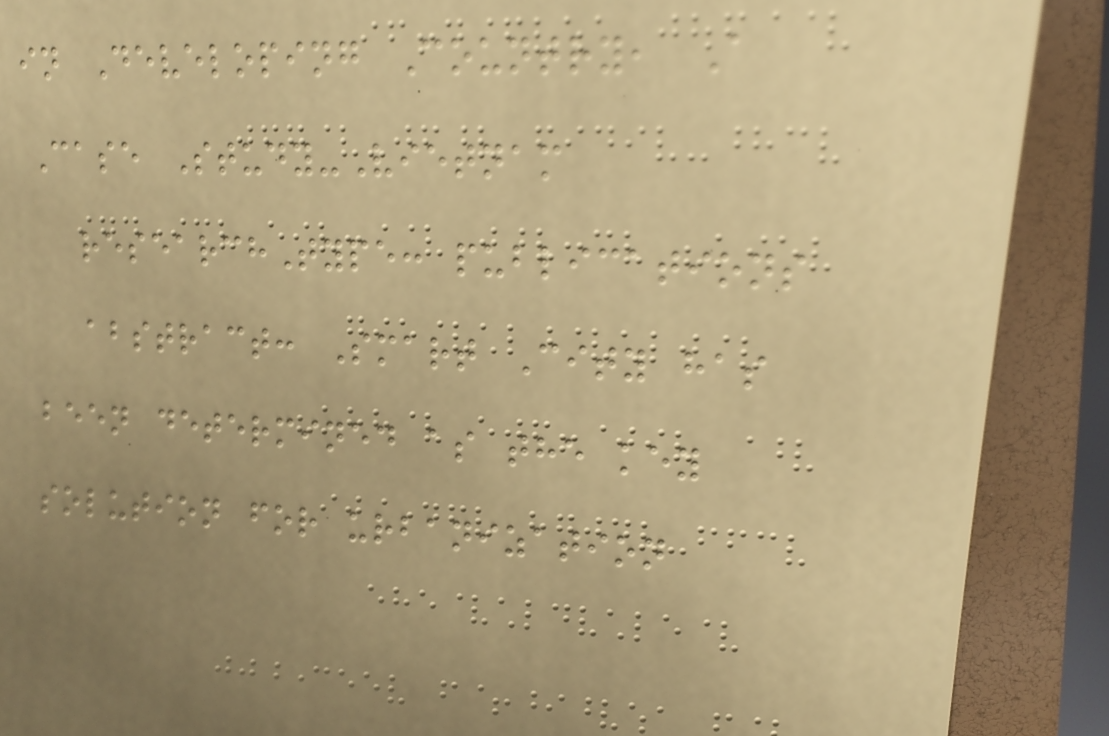in Developing Country, A
Case Study-Vietnam
researchType: publications
abstract: Smart City has
been determined as the key
solution for urbanization
